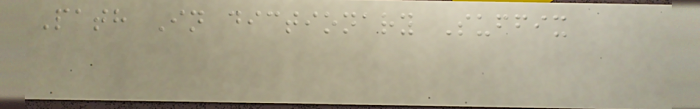Path In dictionary Suffix
